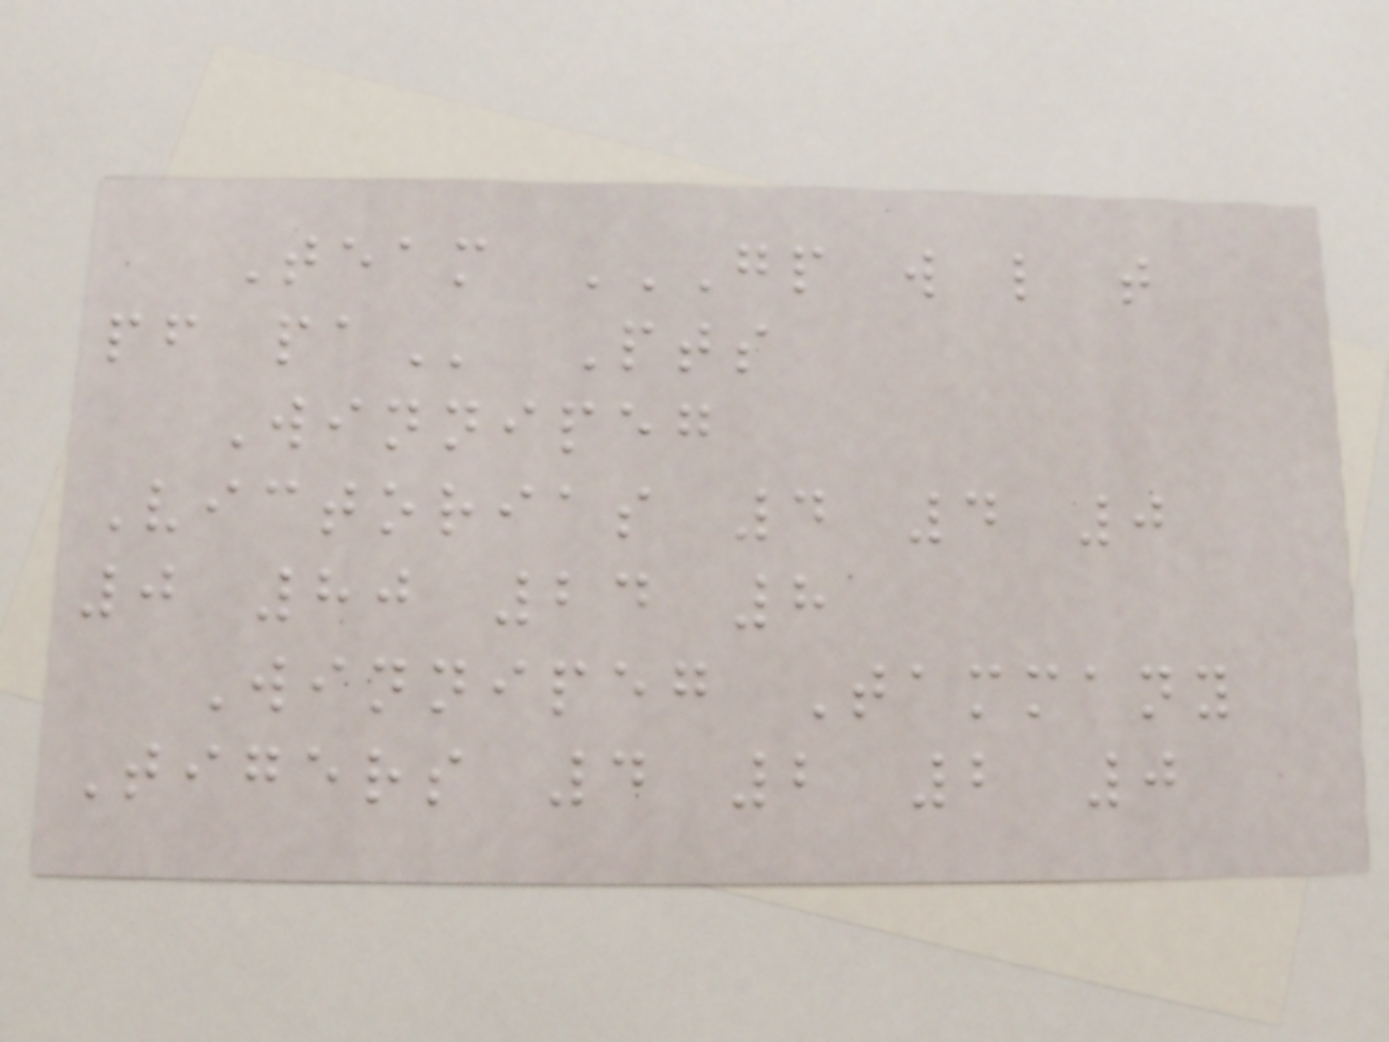Team GP W L T
PF PA Pts
Winnipeg
Victorias 4 4 0
0 80 24 8
Winnipeg Tammany
Tigers 4 2 2 0
